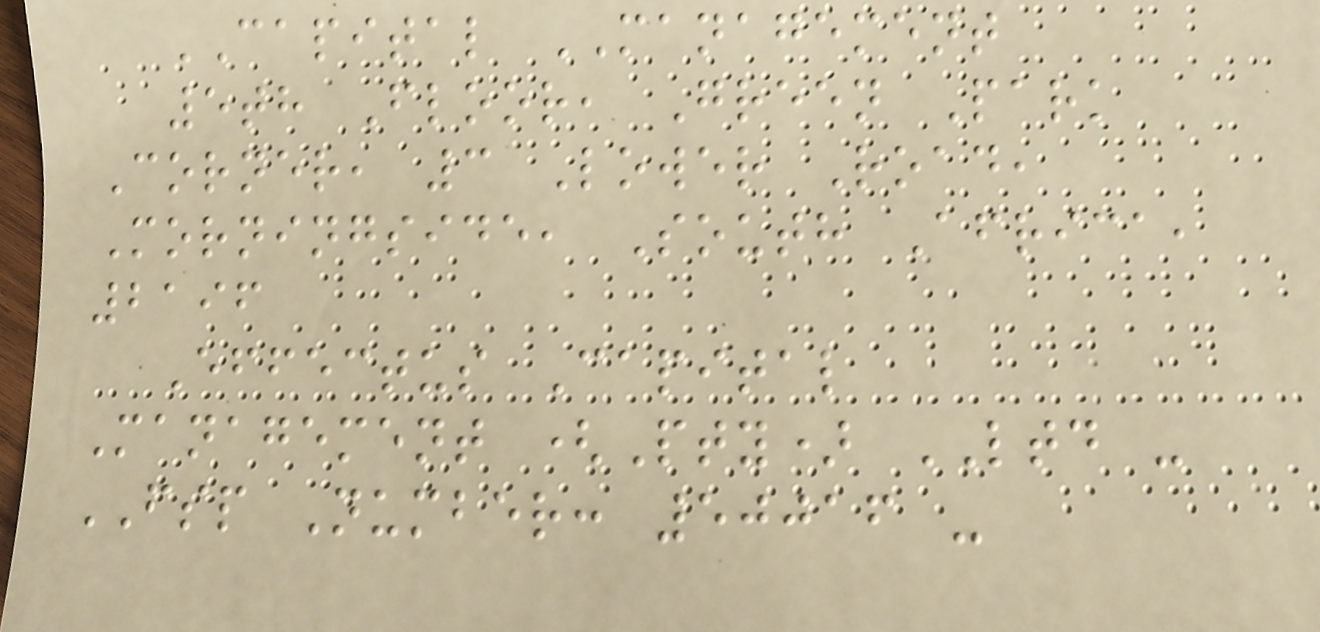CAPITAL MANAGEMENT
5th Floor, Green Park
Corner, 3 Lower Road,
Morningside, South Africa,
2196
Effectus Capital
Management (Pty) LTD -
FSP Number: 50016 -
